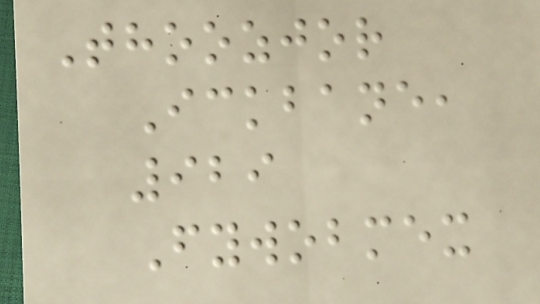Thoozjor
Ickbane,
929
Fywobmex
